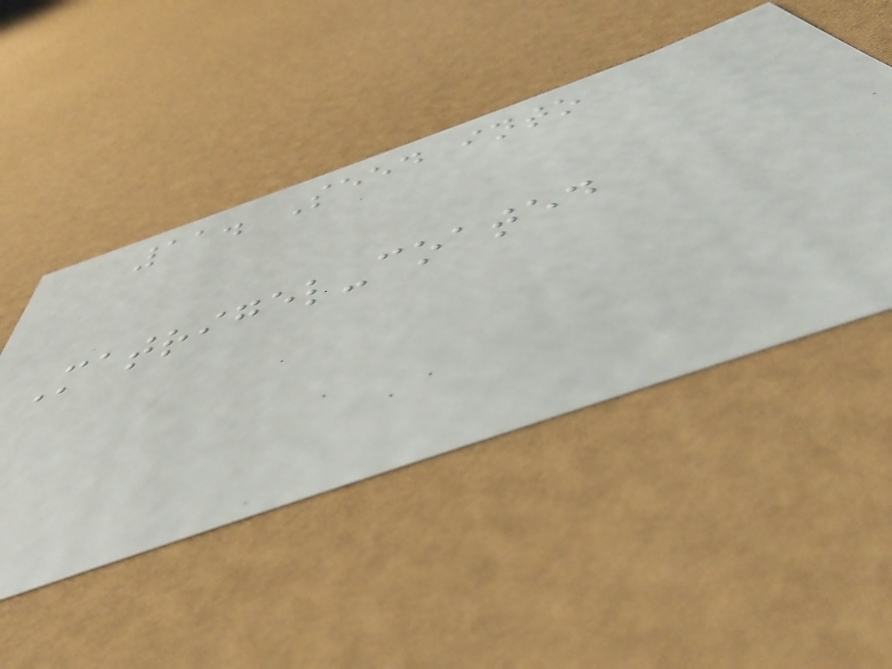11. Seed into
Matrigel-coated
